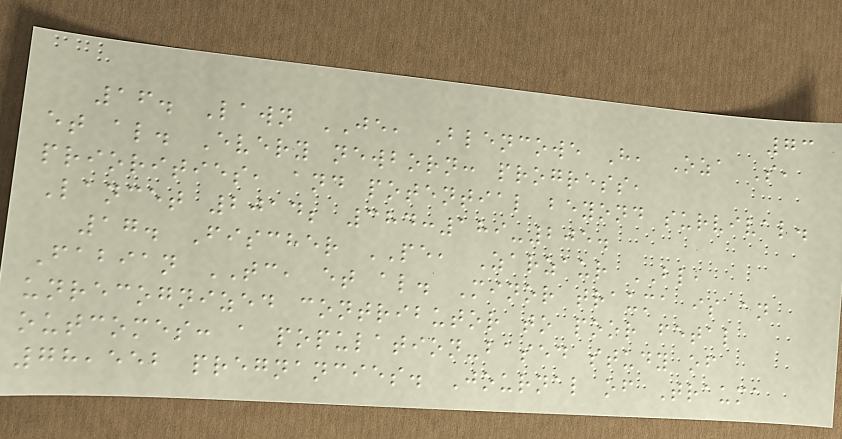73
16. Lawn JE, Blencowe H, Oza S,
et al. Every newborn: progress,
priorities, and potential beyond survival.
Lancet 2014; 384:189-205.
17. Fischer PE, Zarzaur BL,
Fabian TC, et al. Minor trauma is an
unrecognized contributor to poor fetal
outcomes: a population-based study of
78,552 pregnancies. Journal of Trauma
